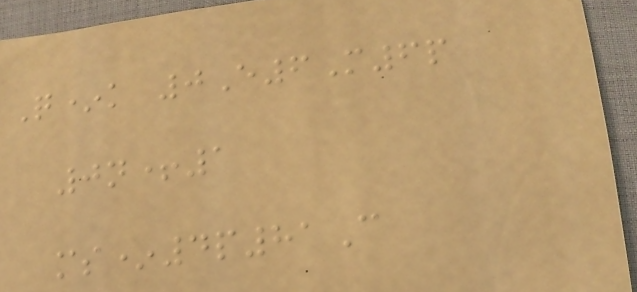Q*k 0E6M6p
0n+1
ms*4p81C
